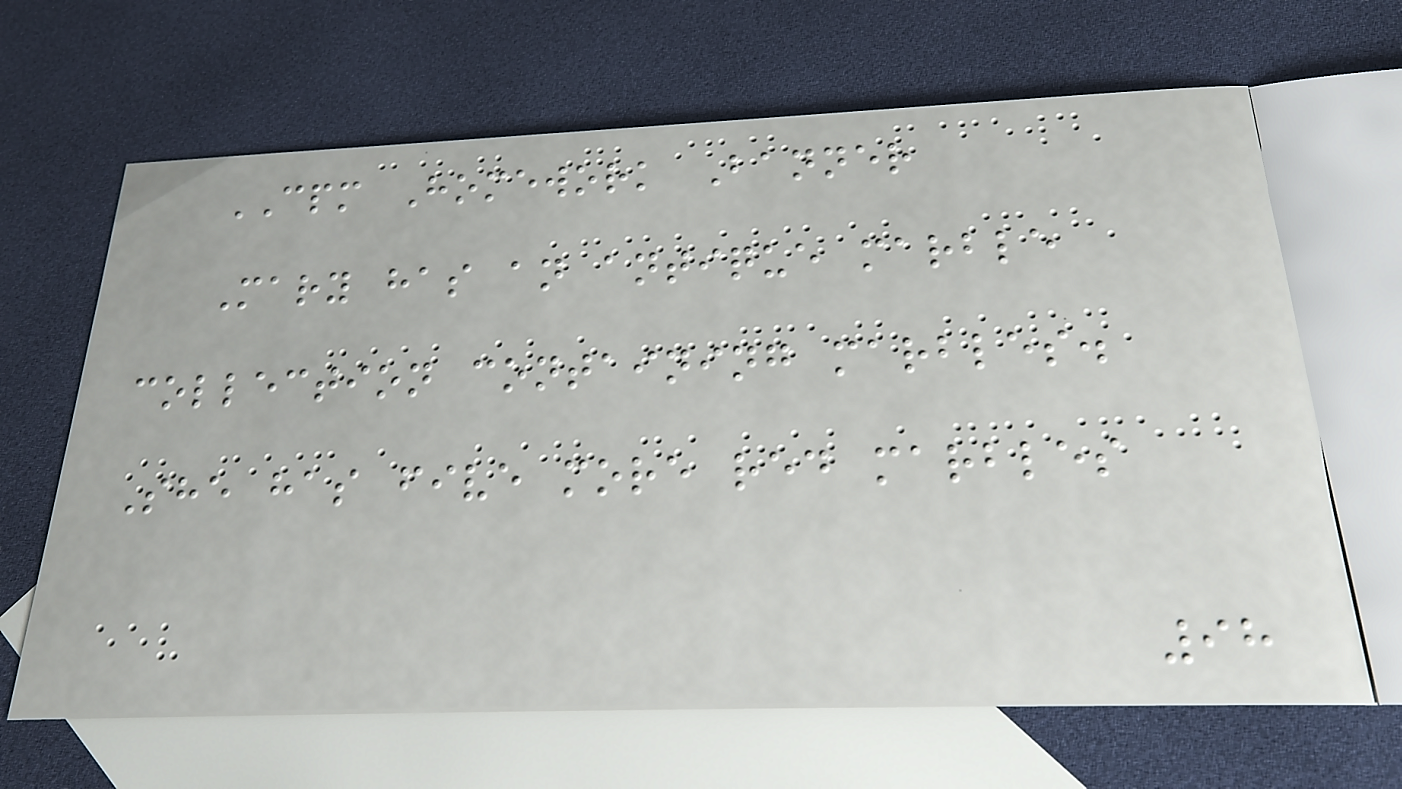CPM Homework Banner
Mary has an antique marble
collection containing marbles.
She has five more red marbles
98
